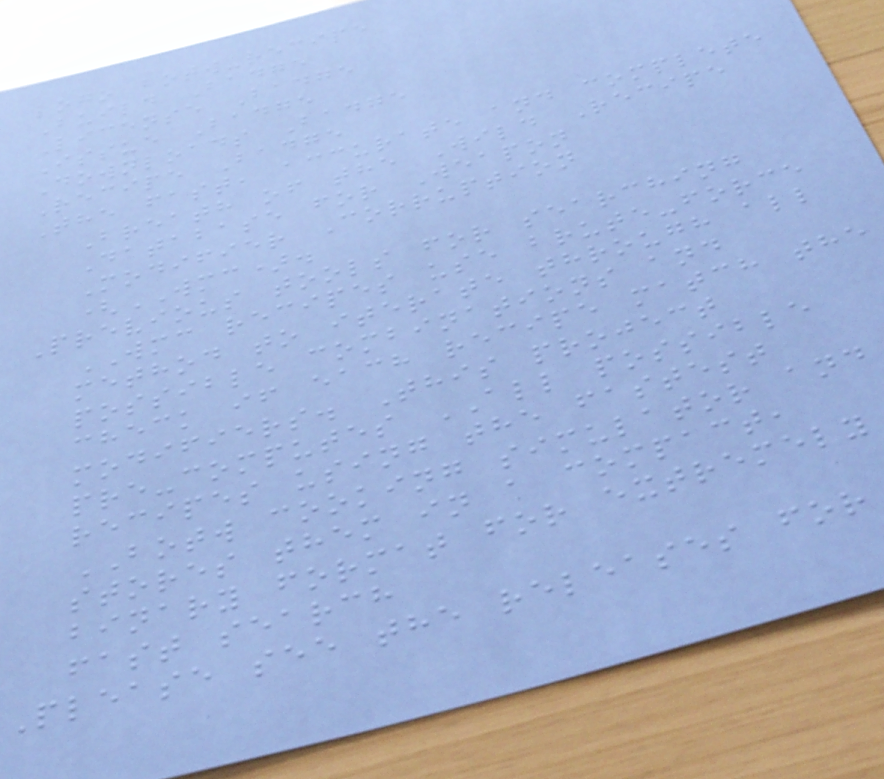logo botw-recipe
Build Badge
License Badge
Issue Badge
Downloads Badge
Recipe Badge
The fast, accurate and complete
Breath of the Wild Recipe
Database for Weapon
Modifier Corruption
(WMC).
Previous tools for searching
WMC recipes use brute-force
method to iterate through all
possible combinations and
check if each recipe match the
modifiers. This project
pre-computes ALL possible
recipes using the fastest
BOTW cooking simulator and
stores them in a compact,
binary format for extremely
fast search
Please see the releases for
